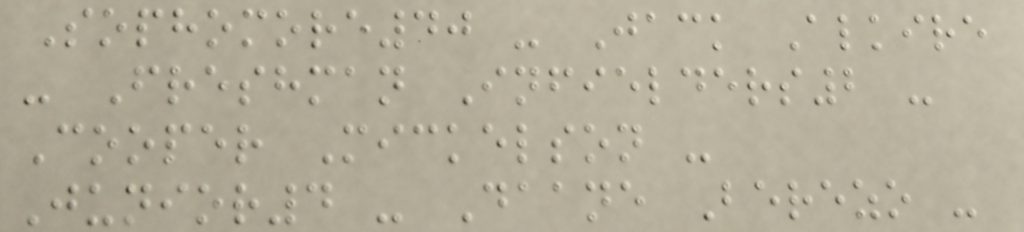Sophomore40 - Jack Alkire
- Freshman Infielders2 -
Cooper Mickelson -
Junior4 - Daane Berezo -
